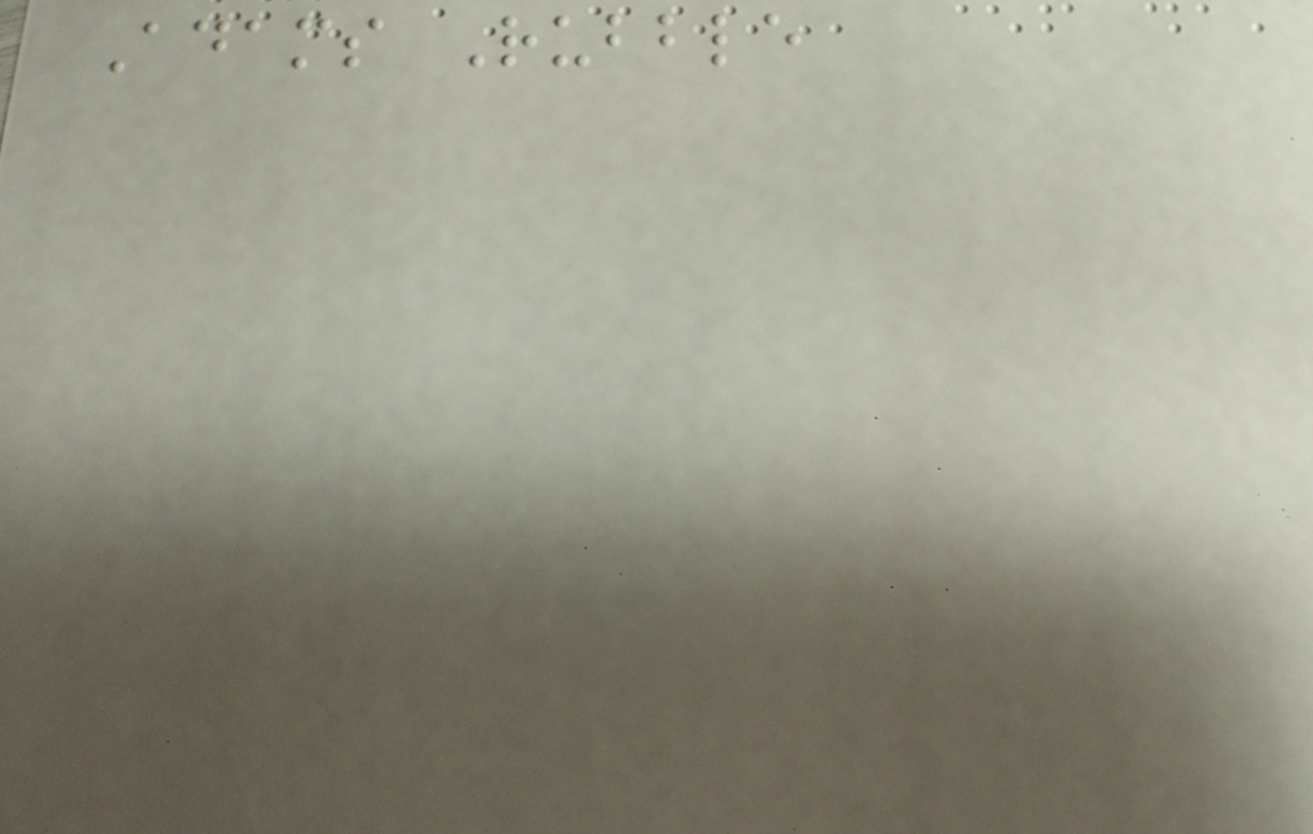Adams Rubble
